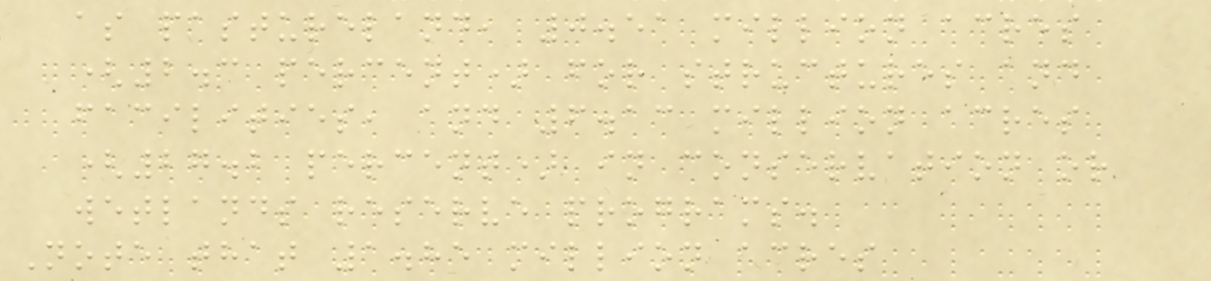as pastureland, 0.51 million acres
(2.3 percent) for structures and
facilities, and 6.13 million acres
(27.2 percent) in conservation or
wetlands reserve programs.
Note that 1.85 million acres
